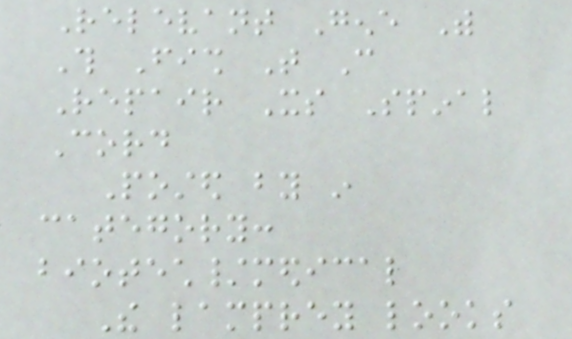Relevant Gene With
This Fish That Can
Repair Its Spinal
Cord
Posted by in
category:
biotech/medical
The lamprey looks
